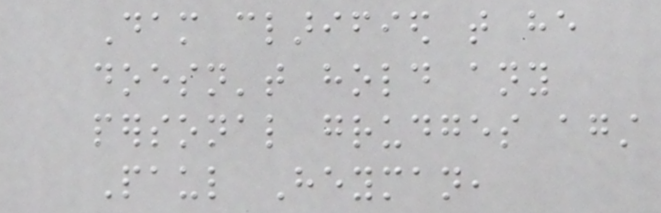Dam clarified that he
doesn't hold any
personal grudges against
Paul Heyman,
